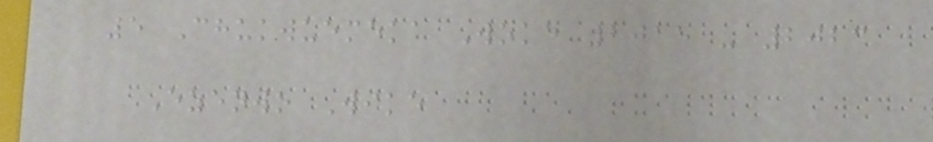5 Chukwuemeka Woke 2015 - 2023
Ezenwo Wike
